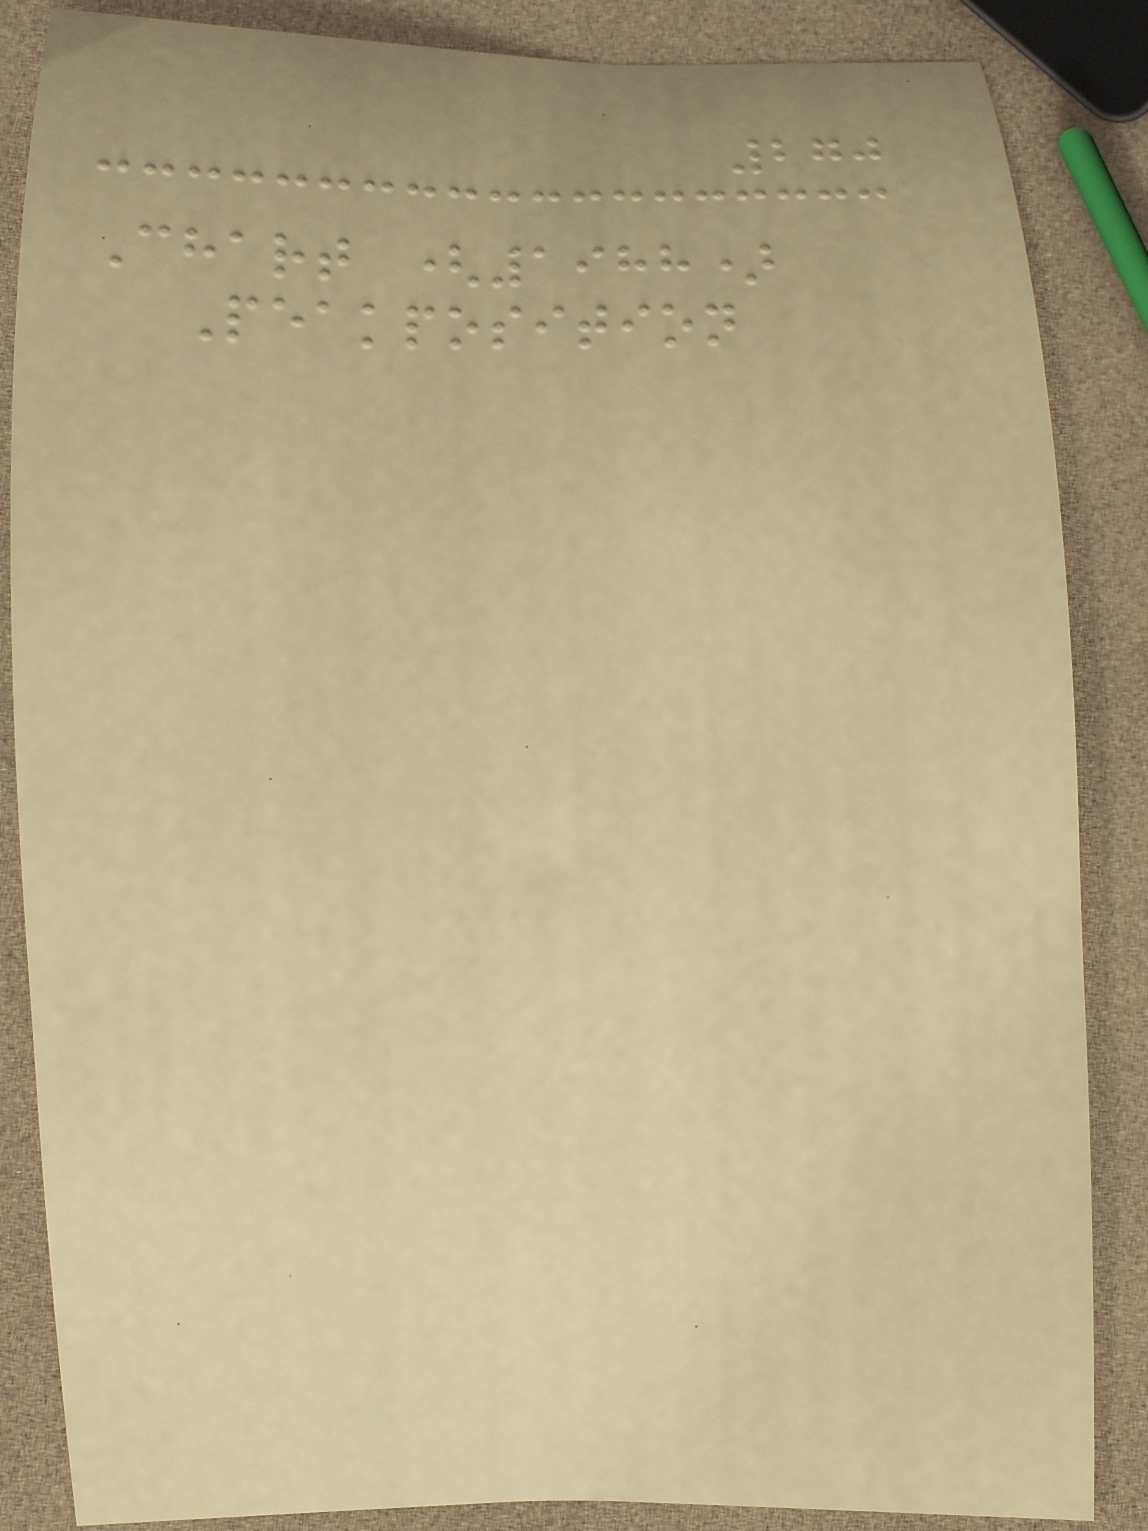270
Chart (1988)
Peakposition
